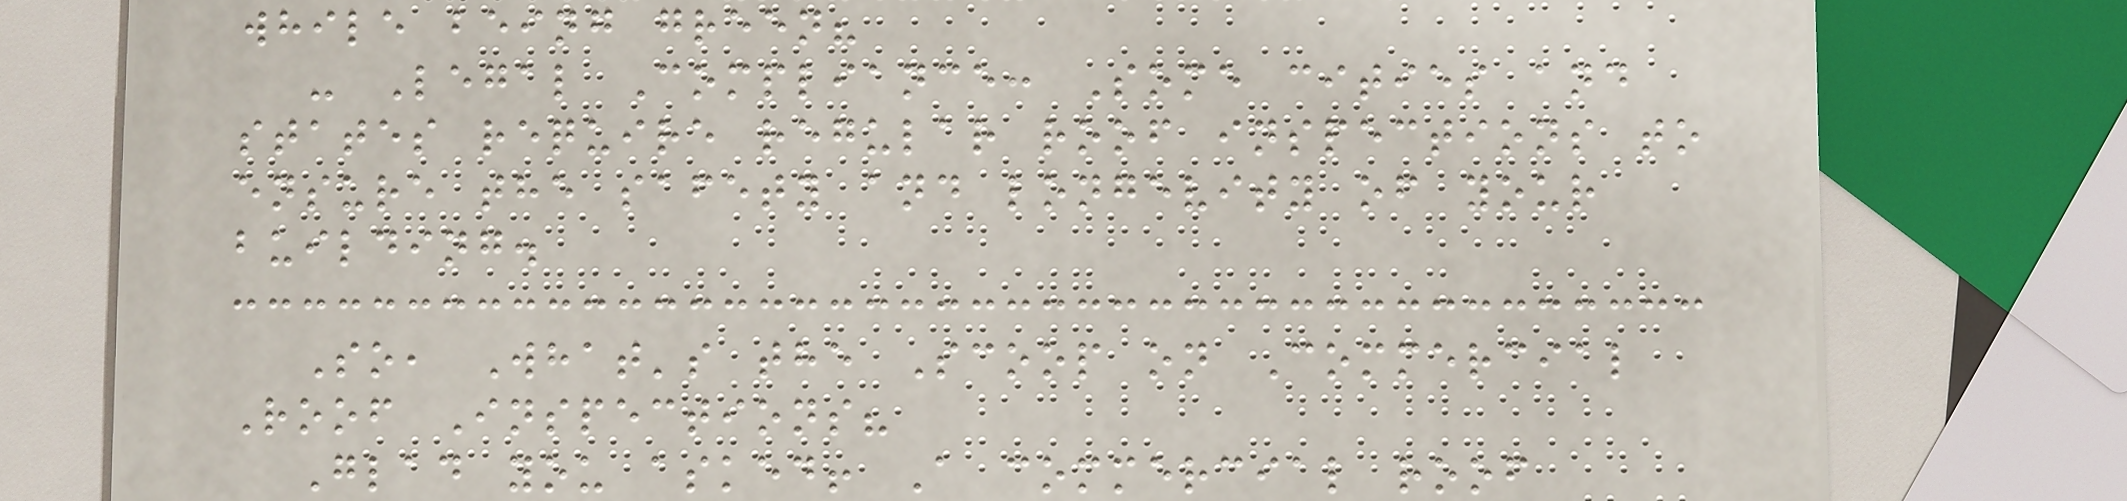while being green?
- Legal Compliance: Some cities and
states require regular roof inspections to
ensure the safety and longevity of your
building.
So, What's the Scoop on Commercial
Roof Inspections?
Glad you asked! A commercial roof
